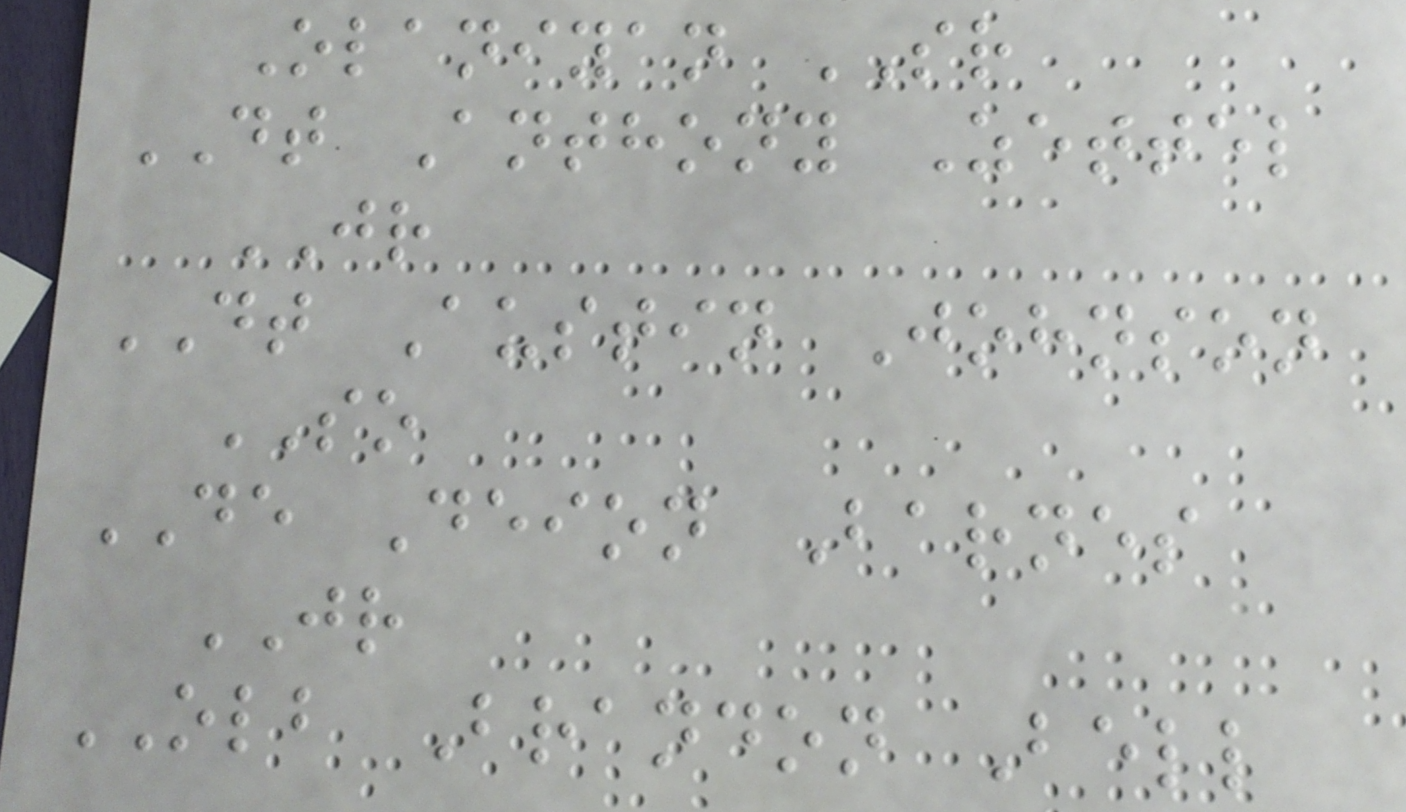Olaniyan SR
DT Anthony Zettel
JR
DT Austin Johnson
SO
DE Deion Barnes
JR
OLB Brandon Bell
